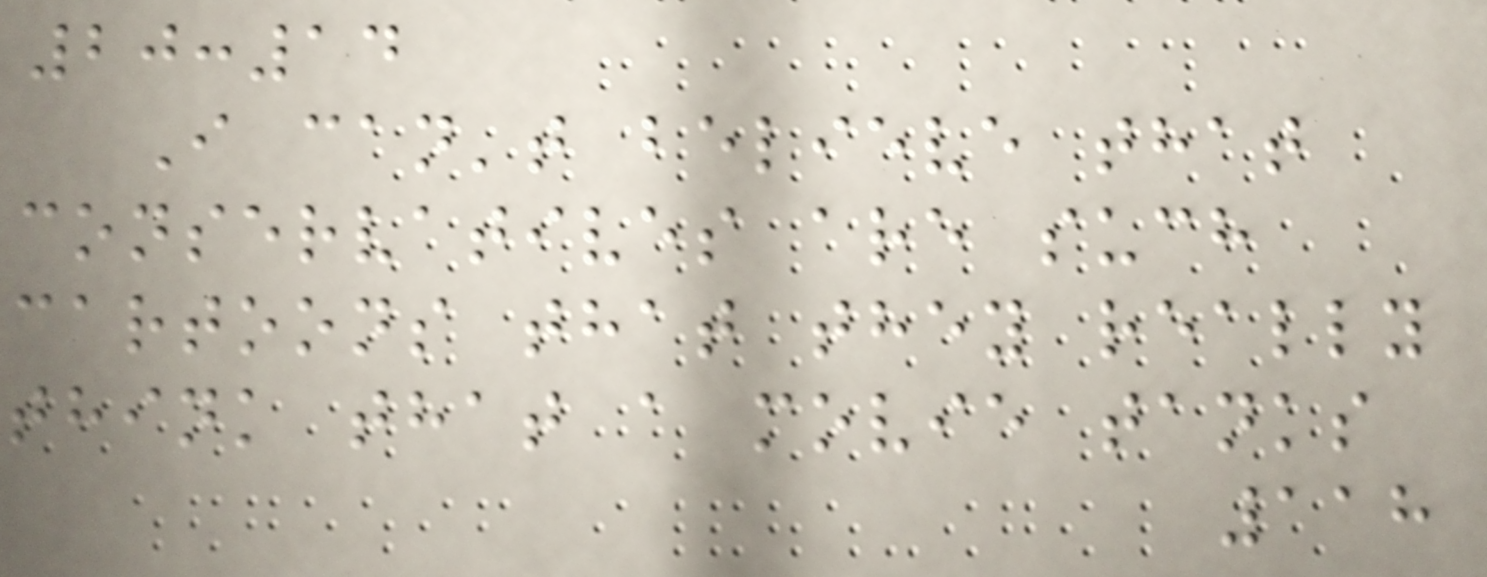20:14
I can't believe that
conservatives are such
cartoons that they really
think that a movie tanks
118
